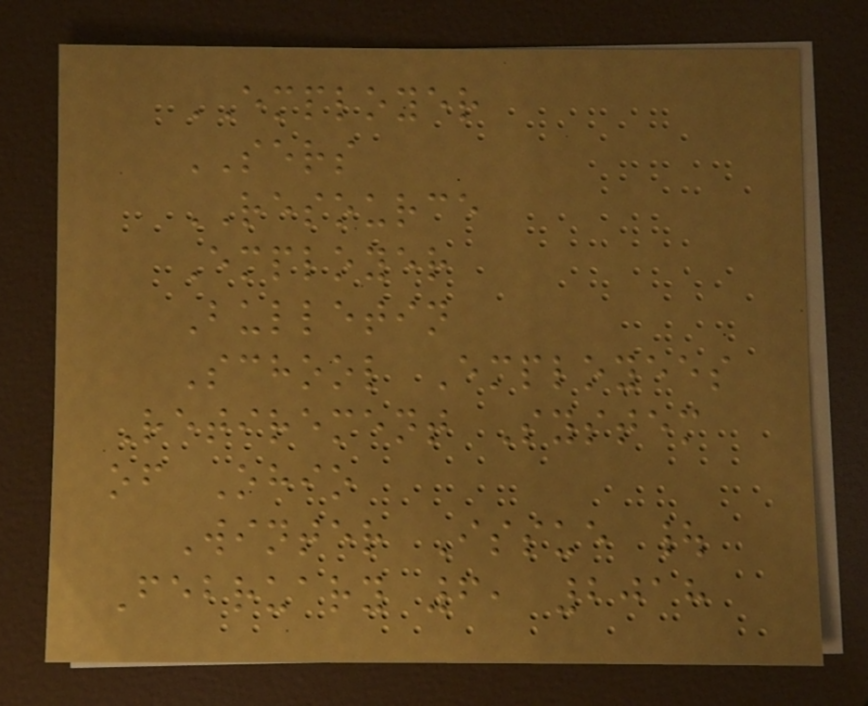EMPLOYER
SERS
RESOURCE
Employer
Bulletin
School Employees
Retirement System
of Ohio
Winter Issue |
February 6, 2018
